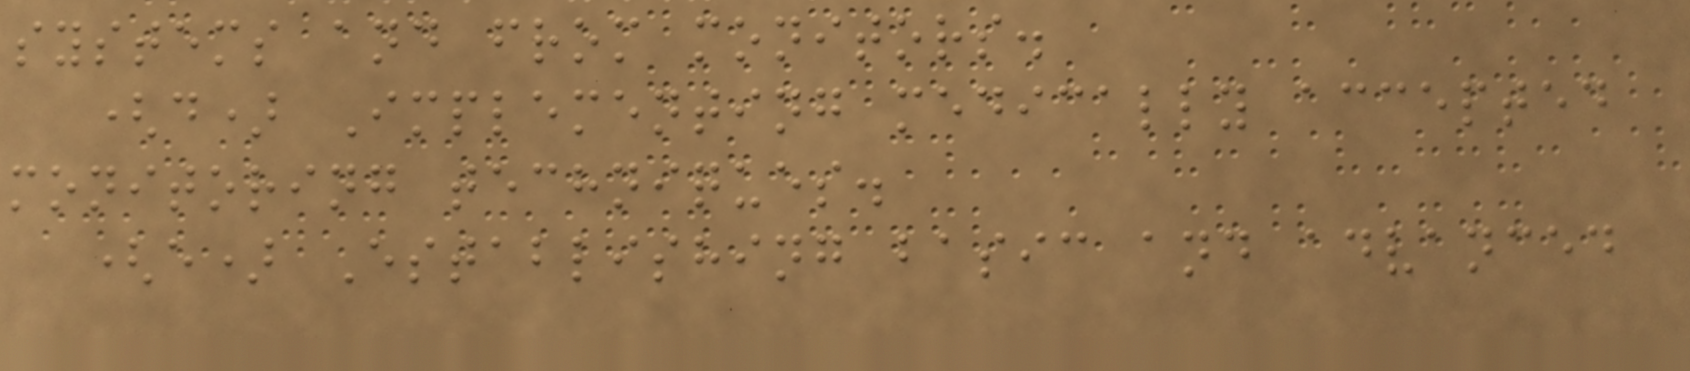systems and from monitors.
(d) Implementing medically accepted
monitoring techniques.
(e) Establishing basic and advanced
